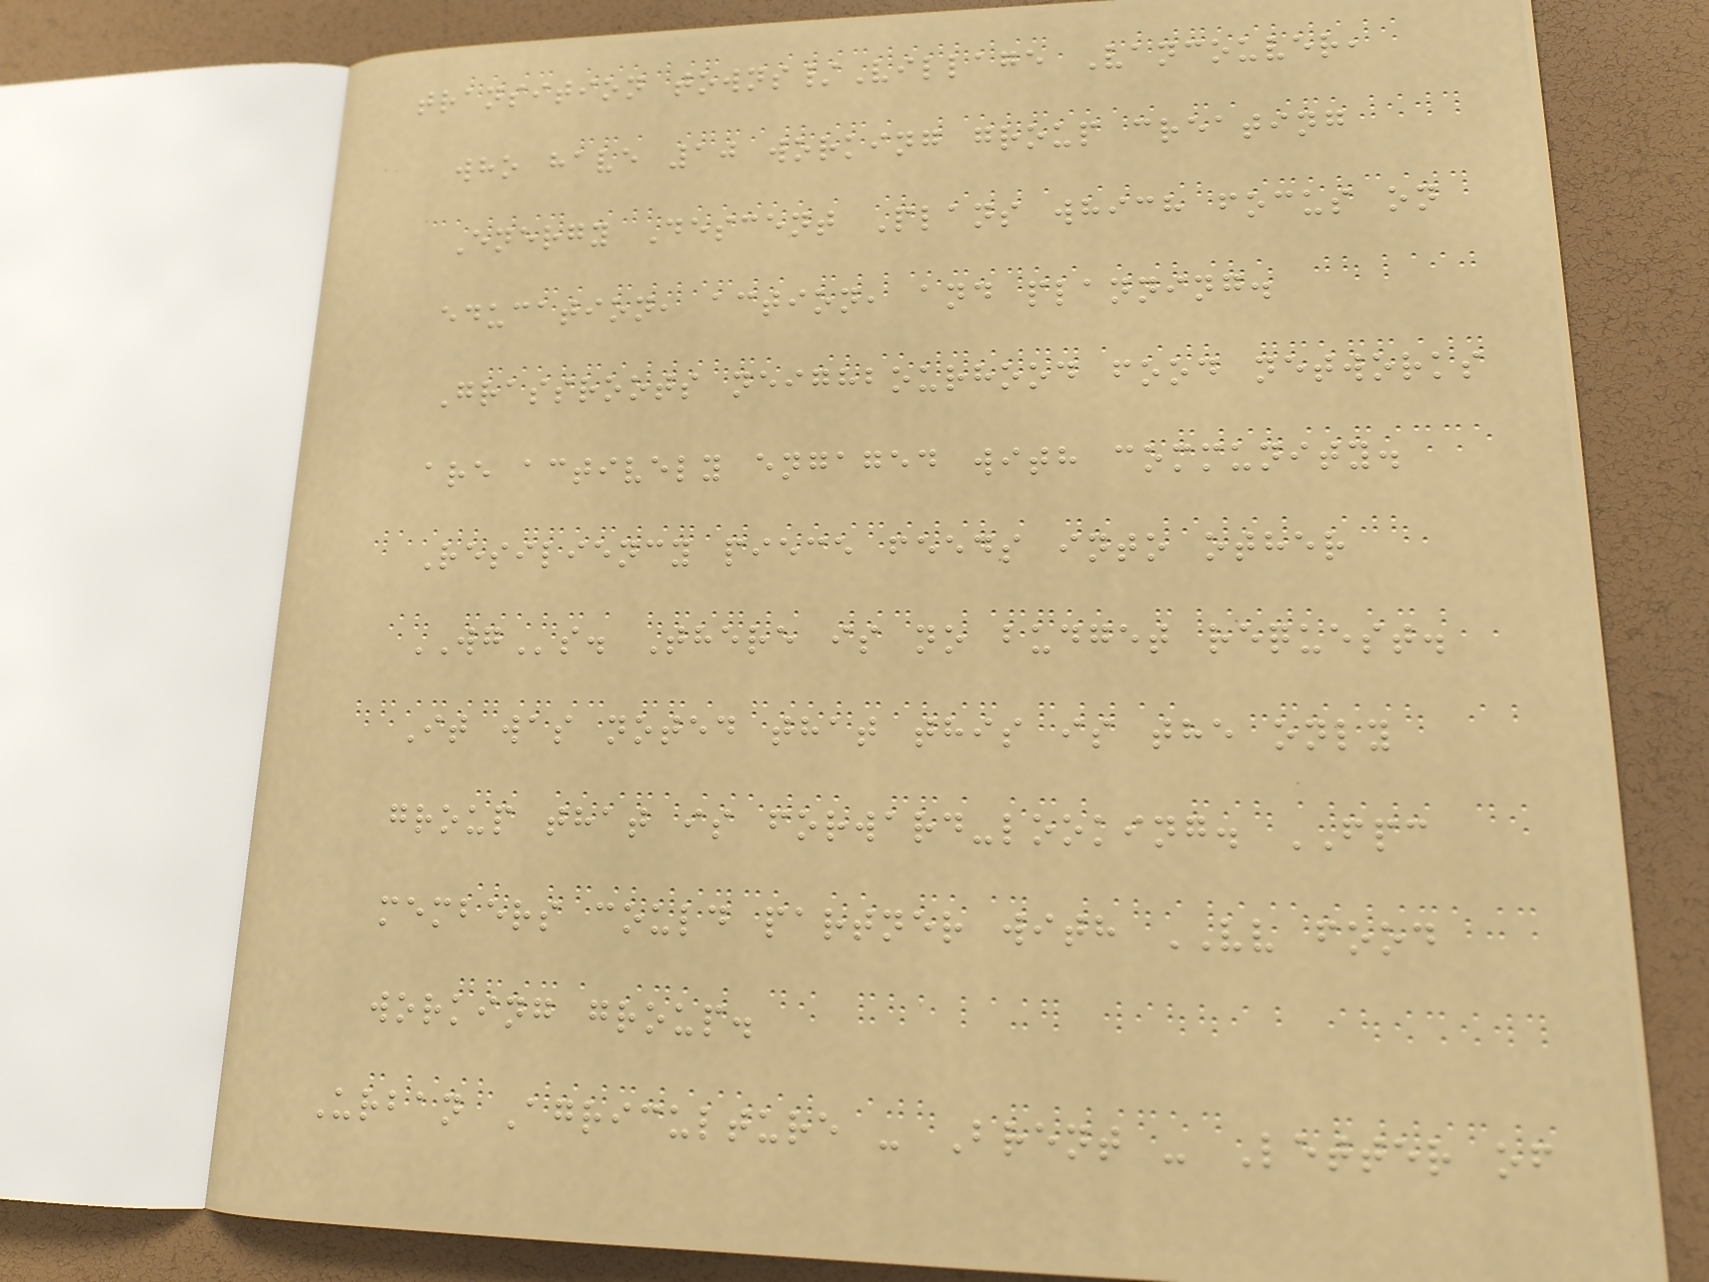transition towns/Village Vancouver,
who have 10 working group creating
Energy Descent Plans which focus on
education, action, and planning.
Grassroots neighbourhood food networks
are actively engaged with community.
Resiliency piece feeds into other
WGs. There is no budget request.
It was noted that this is the only
group that is forward-looking. FPC
members could partner with VV food
working group.
Urban Agriculture - Brent - Letter of
